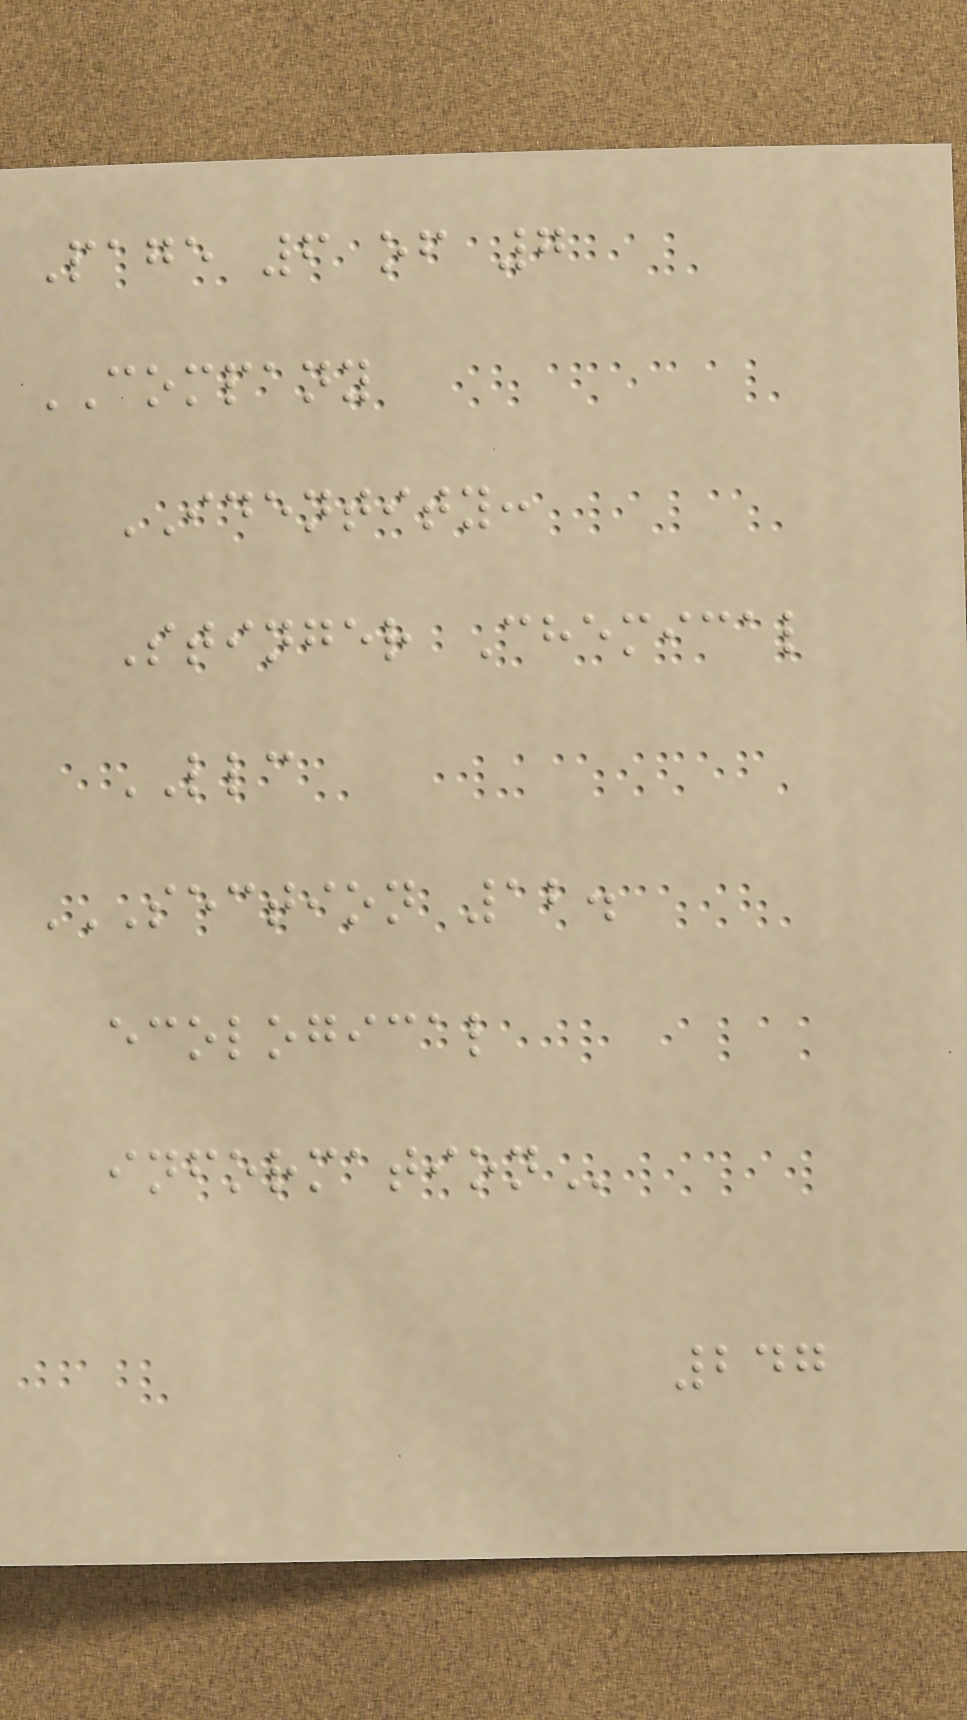Page 6 of 7
COMPANY
IDENTITY:
Stinger Chemical
LLC
SECTION 12.
ECOLOGICAL
INFORMATION
247
